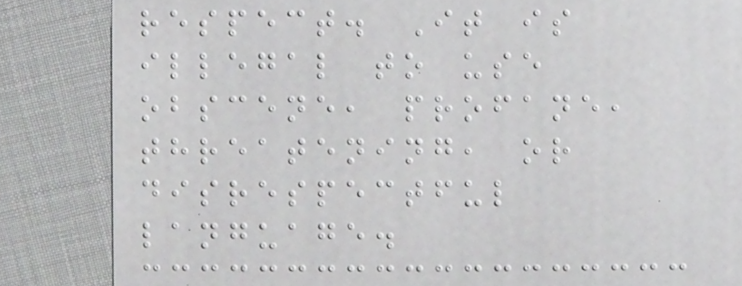respect. It is
illegal to use
obscene, profane,
threatening, or
disrespectful
language.
